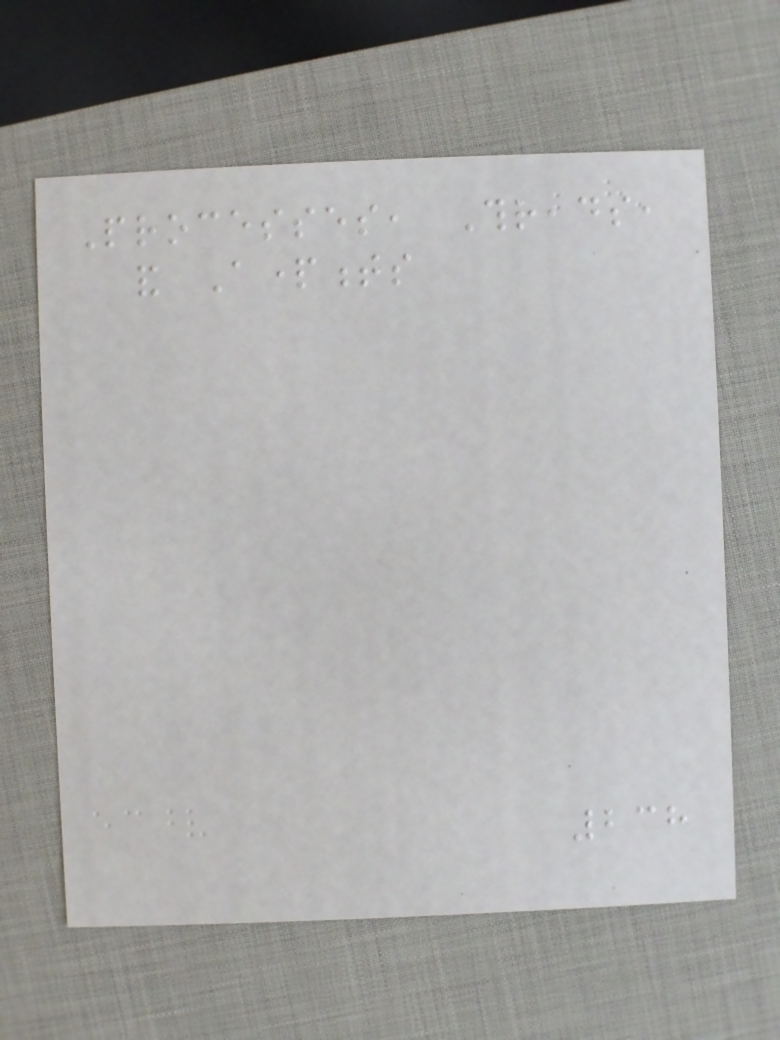Processes, Threads,
and Apartments
238
